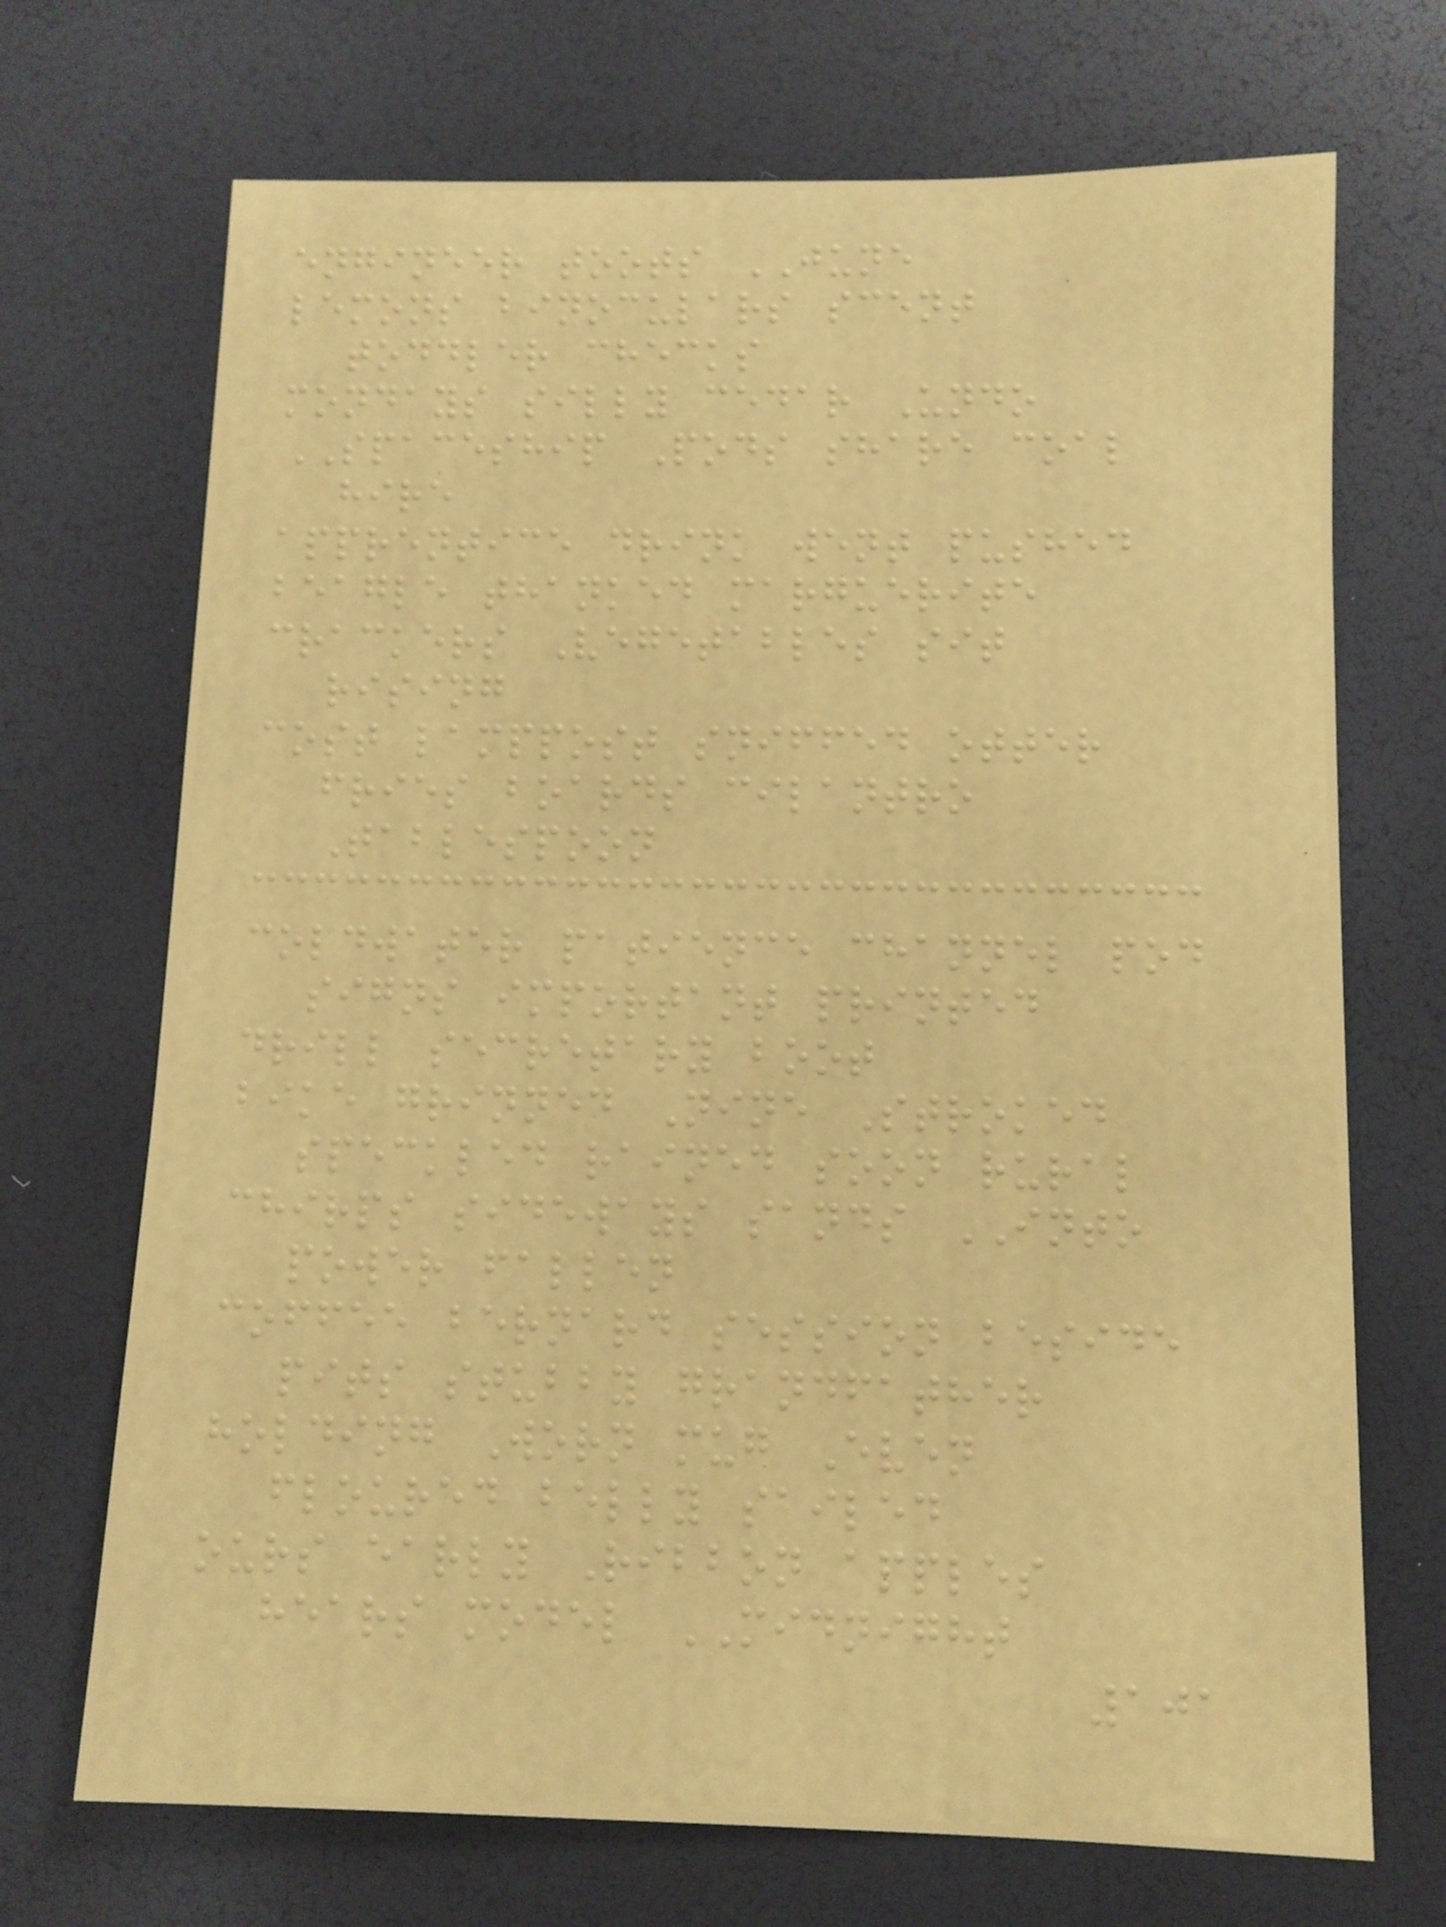engineer toots JUNE
lemons binoculars scent
toddler checks
mondays silly cedar Undo
SPACESHIP Pods share coal
hire
apprentice drink went pushed
beagle thanked marguerite
crackers Vegetables sit
rising
cost lamppost sniffed otter
fries boards cilantro
Tablespoon
coldwater patience channel pod
signs important printed
drill secretary boot
bike grinned Nine Stroked
speckled rained soon rural
chirps sideways sands INTO
power fallen
coffee bernard session beside
pits stubby grandfather
holding Worn mug Even
floured belly sailed
ours early Ribbon apples
hears model MIDNIGHT
101
